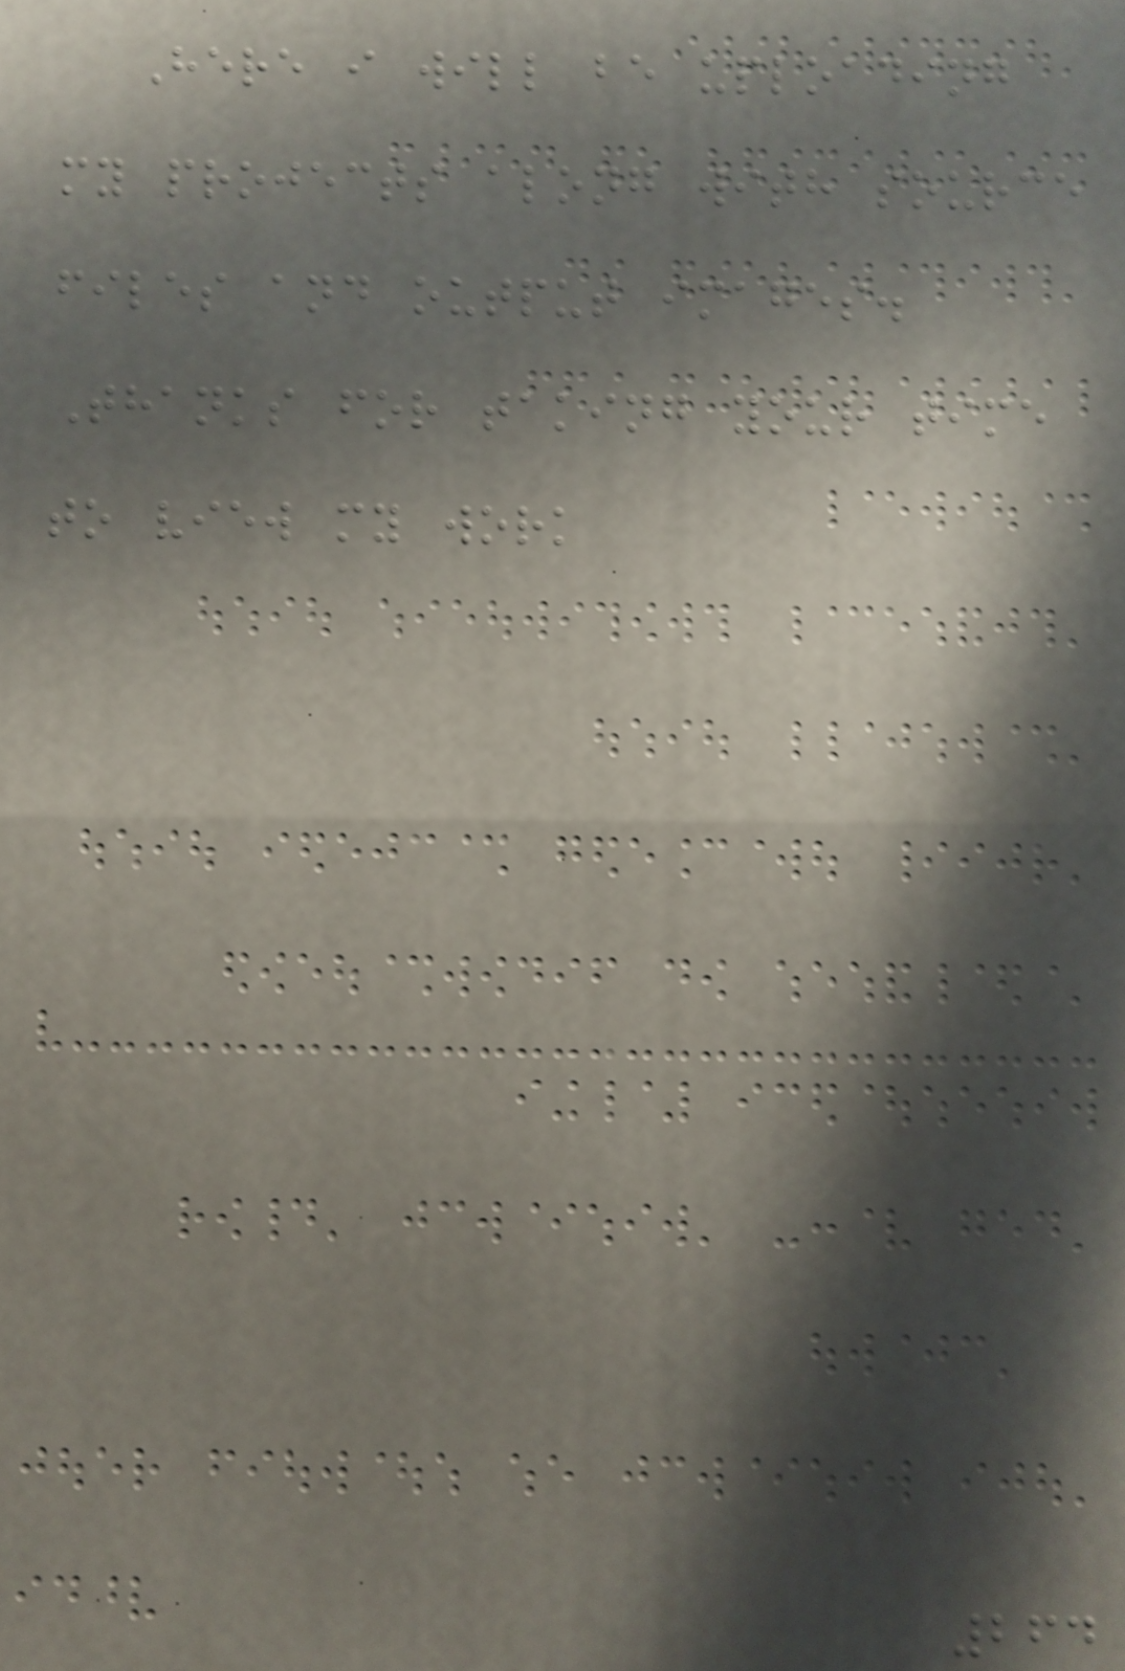Here i will be uploading
my projects along with source
files and output images.
Thanks for taking your time
to view my work
264
